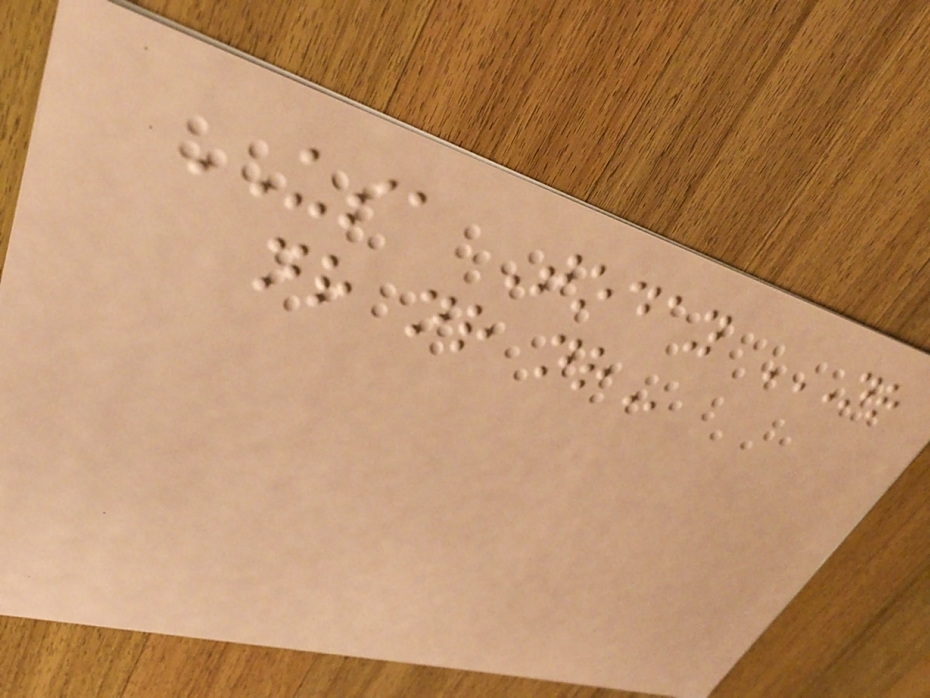USA Today NR
NR NR NR
